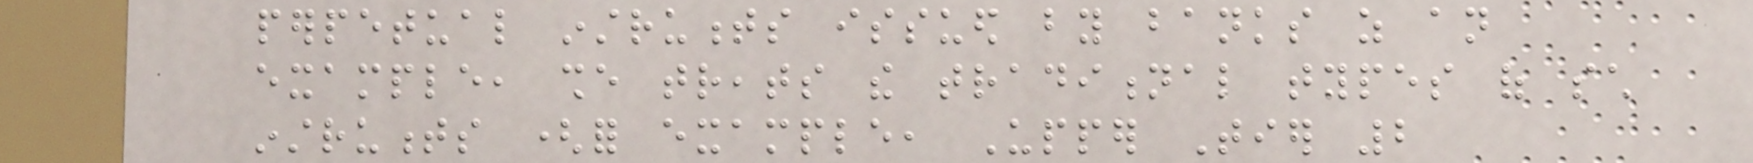perpetual instruments issued by banks as an
example, she treats the traditional types of such
instruments (for example, Upper Tier 2
